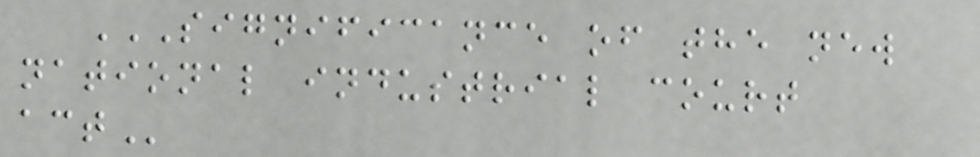SIGNIFICANCE OF THE NEW
NATIONAL INDUSTRIAL COURT
ACT
